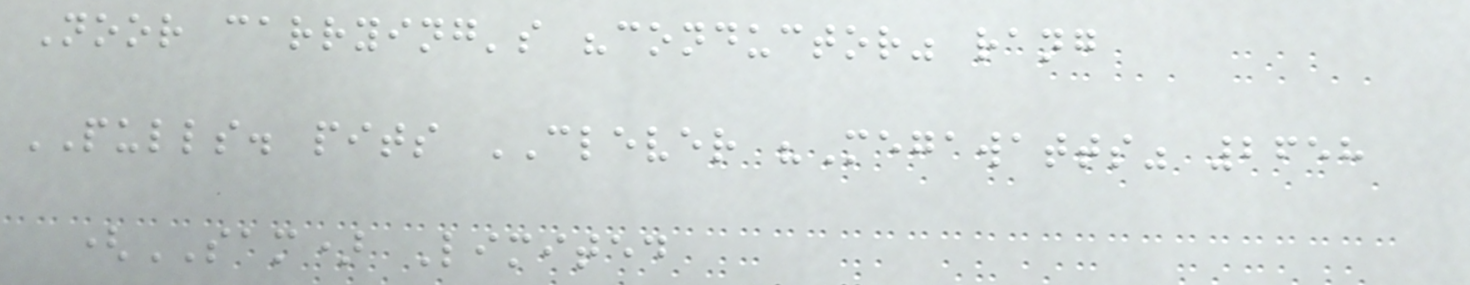Noor carrying's "conductor" rang
PULLS. pits CLEVER "Megawatts" 2658
(SAM) Limited
